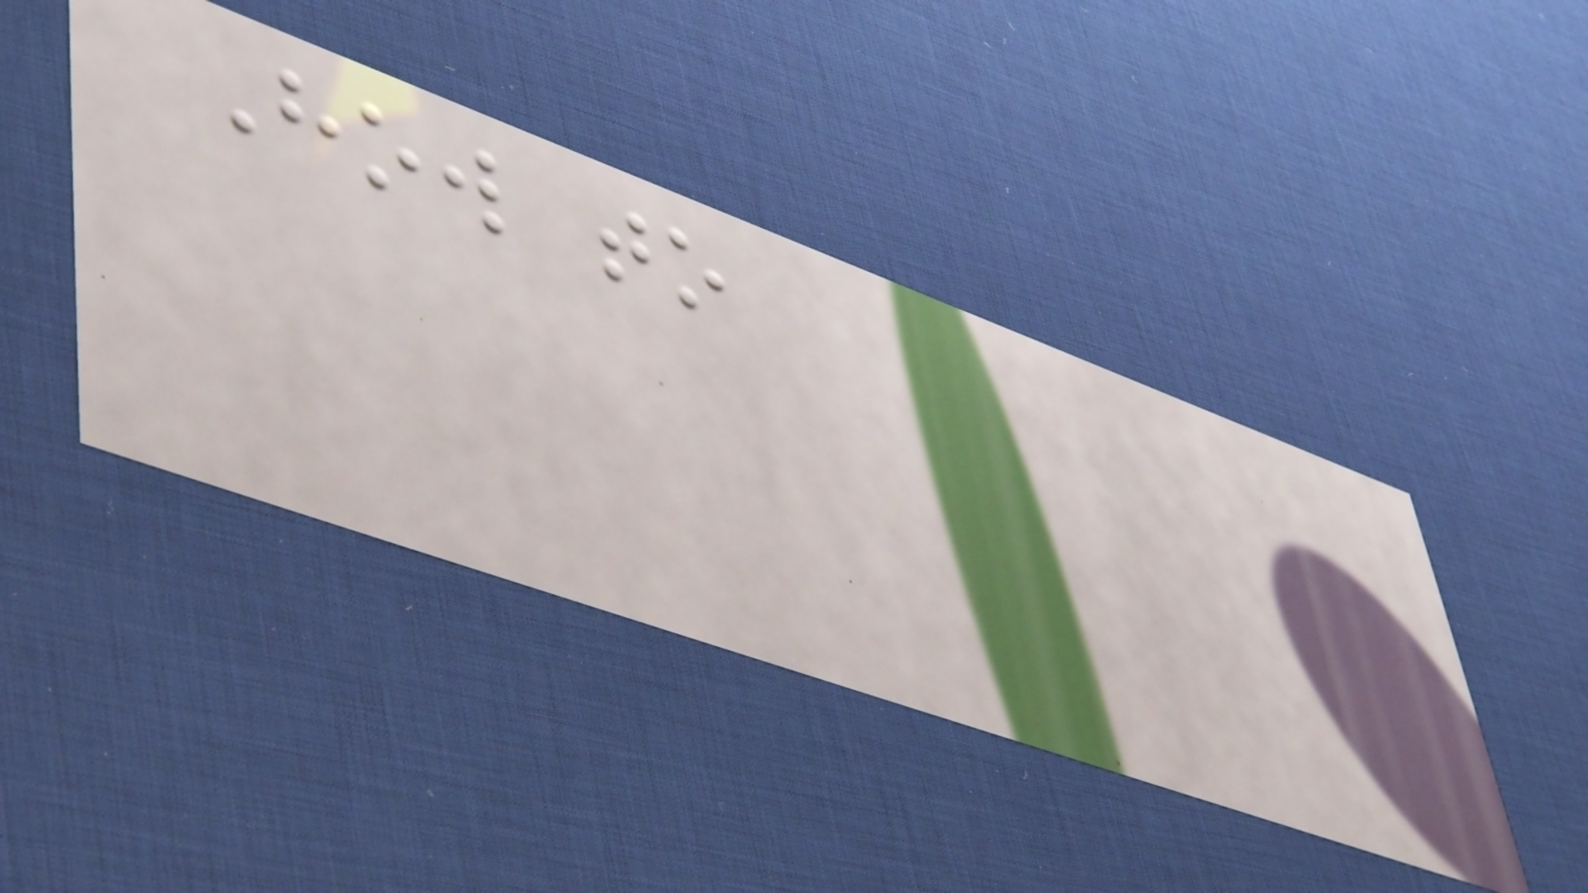How to
